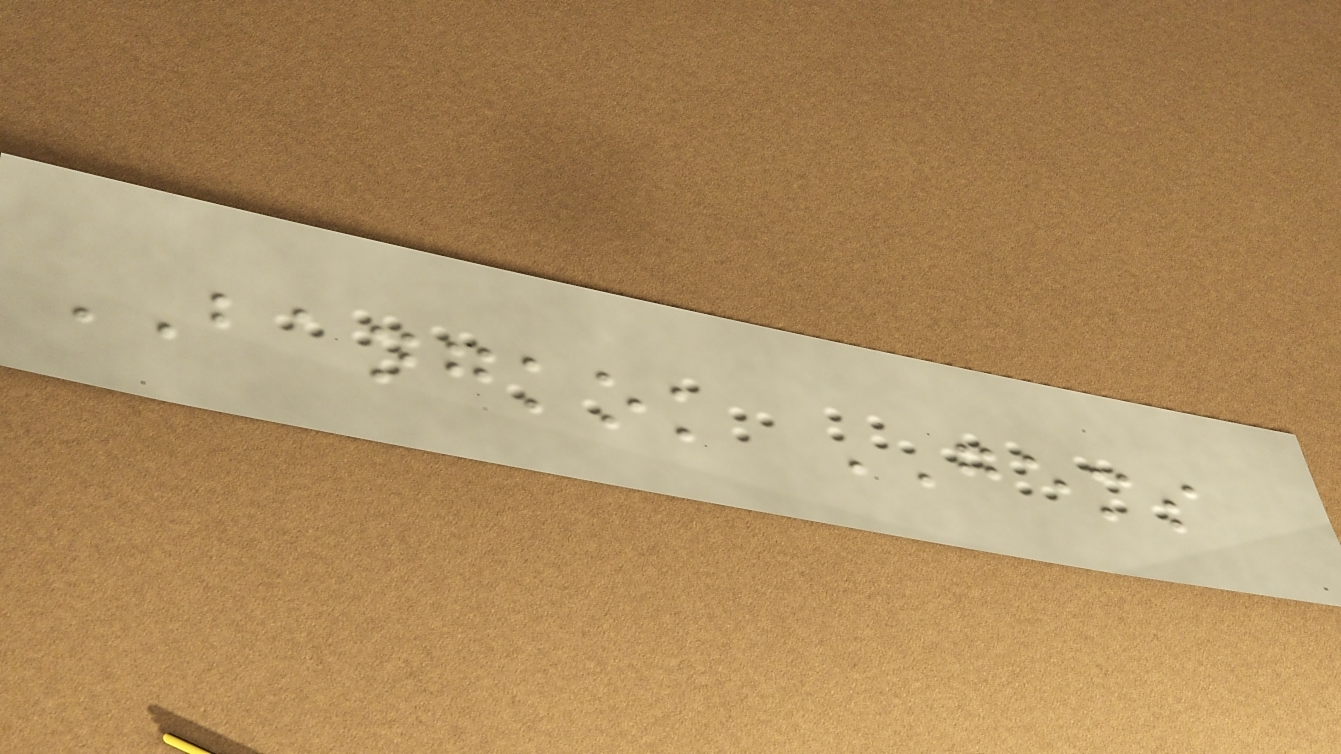BANGKOK GEMS
